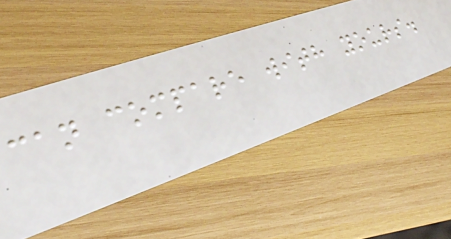can compare with yours.
